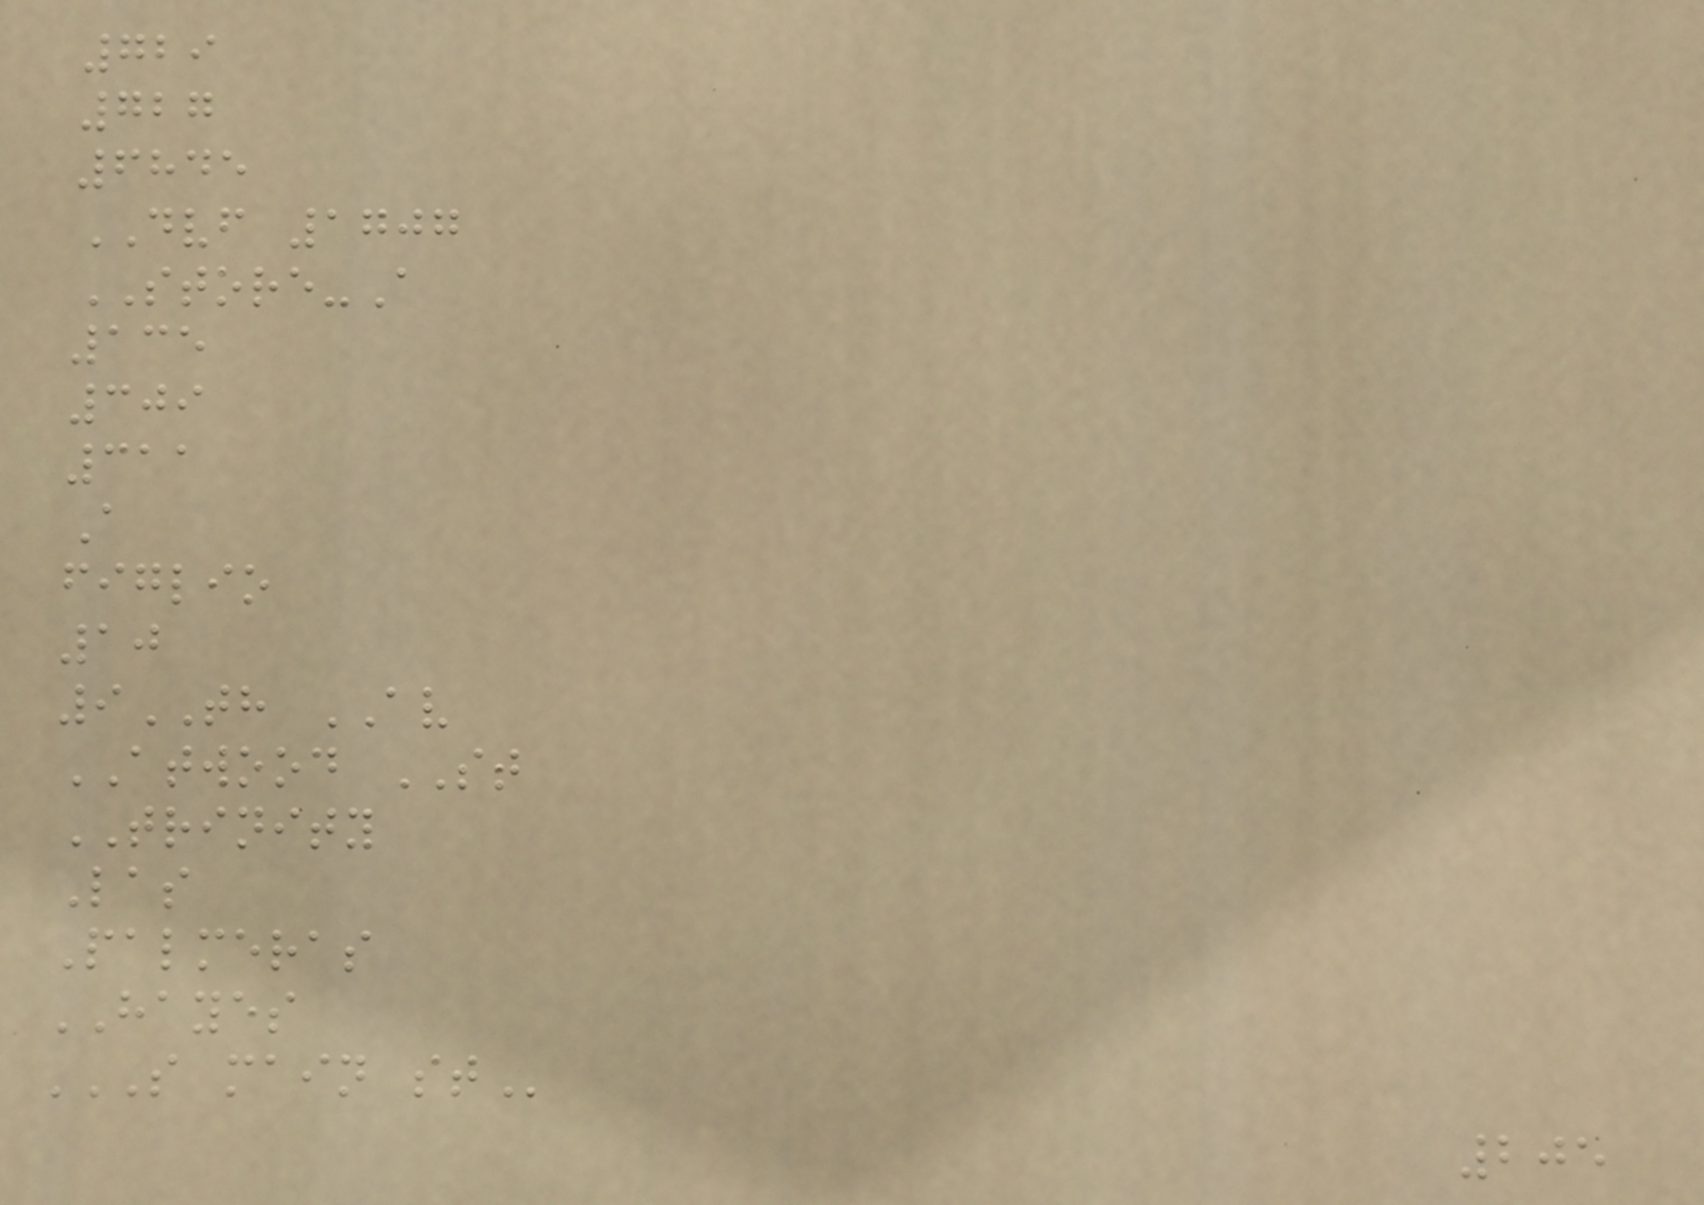729
727
6845
DVF 1707
STORE-A
135
309
311
A
figlio
10
9TH AV
ATWOOD ST
TRINITY
Las
Palmeras
HAYES
S MAIN ST
205
